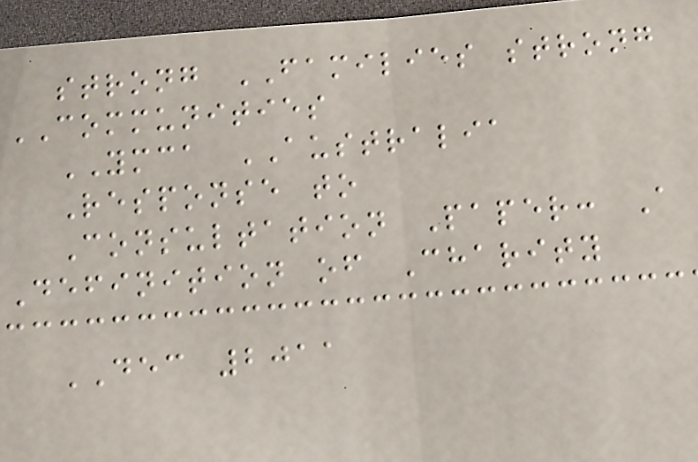strong FAMILIES strong
COMMUNITIES
YMCA AUSTRALIA
Response to
Consultation Paper: A
Definition of Charity
DEC 2011
